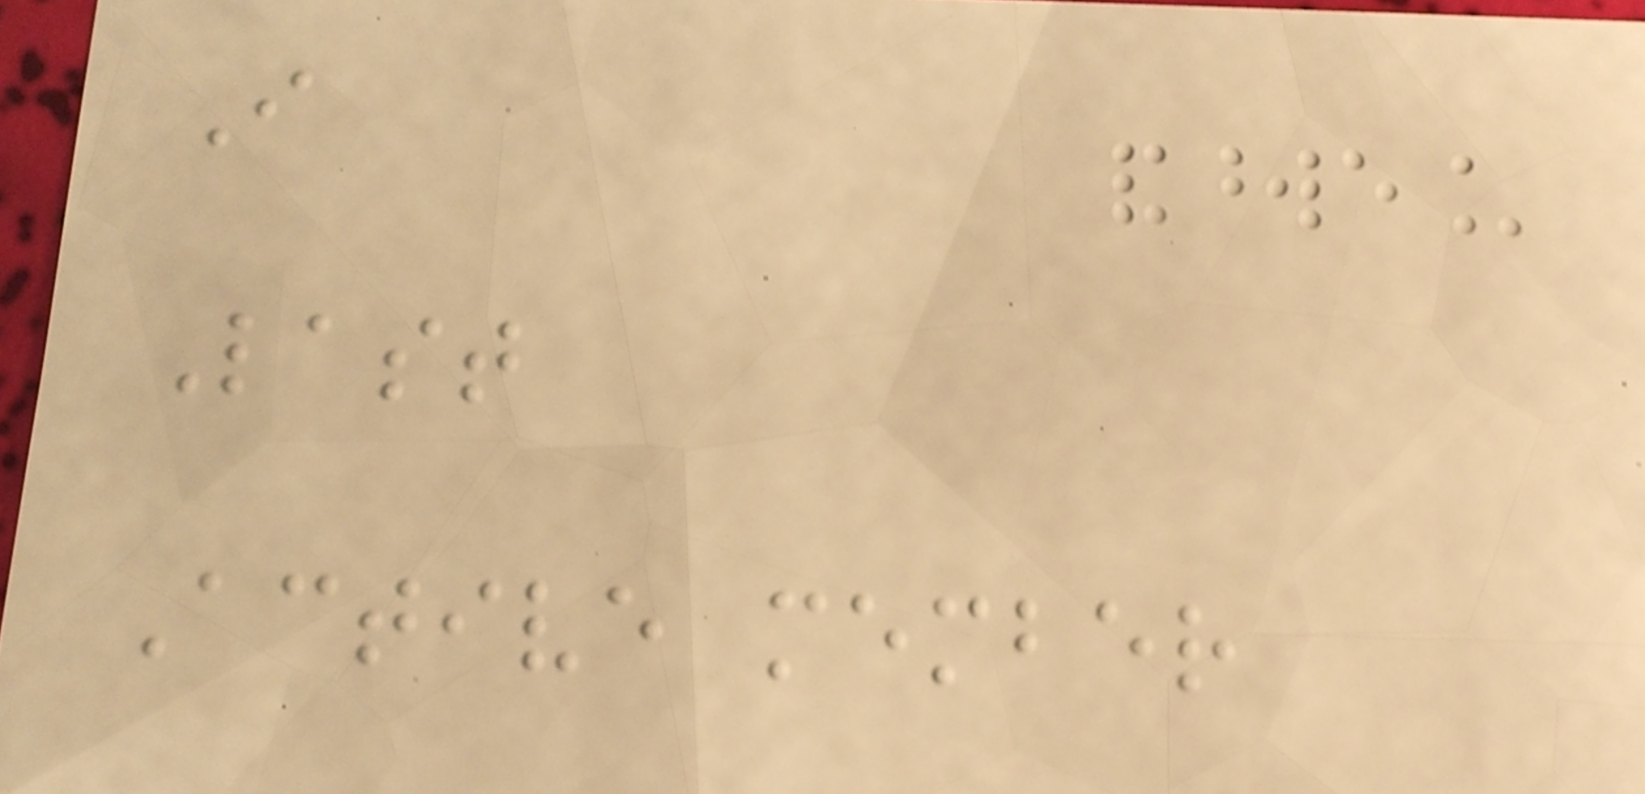I
Last
Active member
